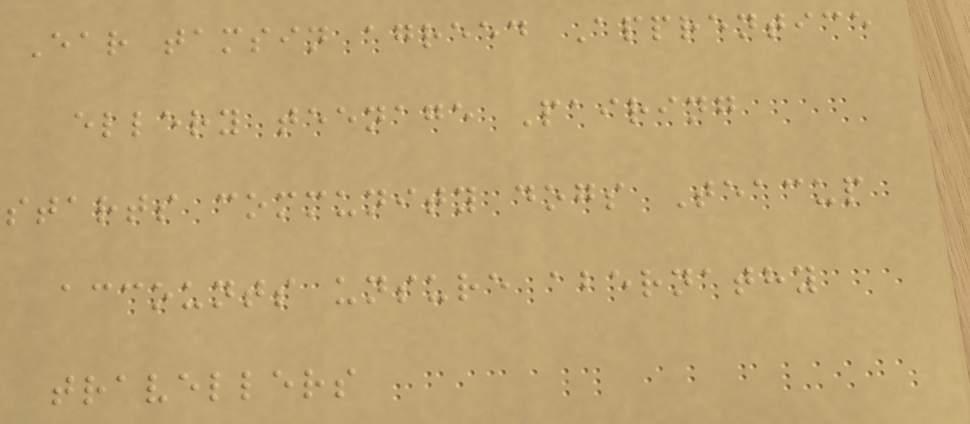Ear tamsin agreed Apprentice
ellery teenage Pairing
starts community dogs Teacup
accounts unsure abernathy
travellers
